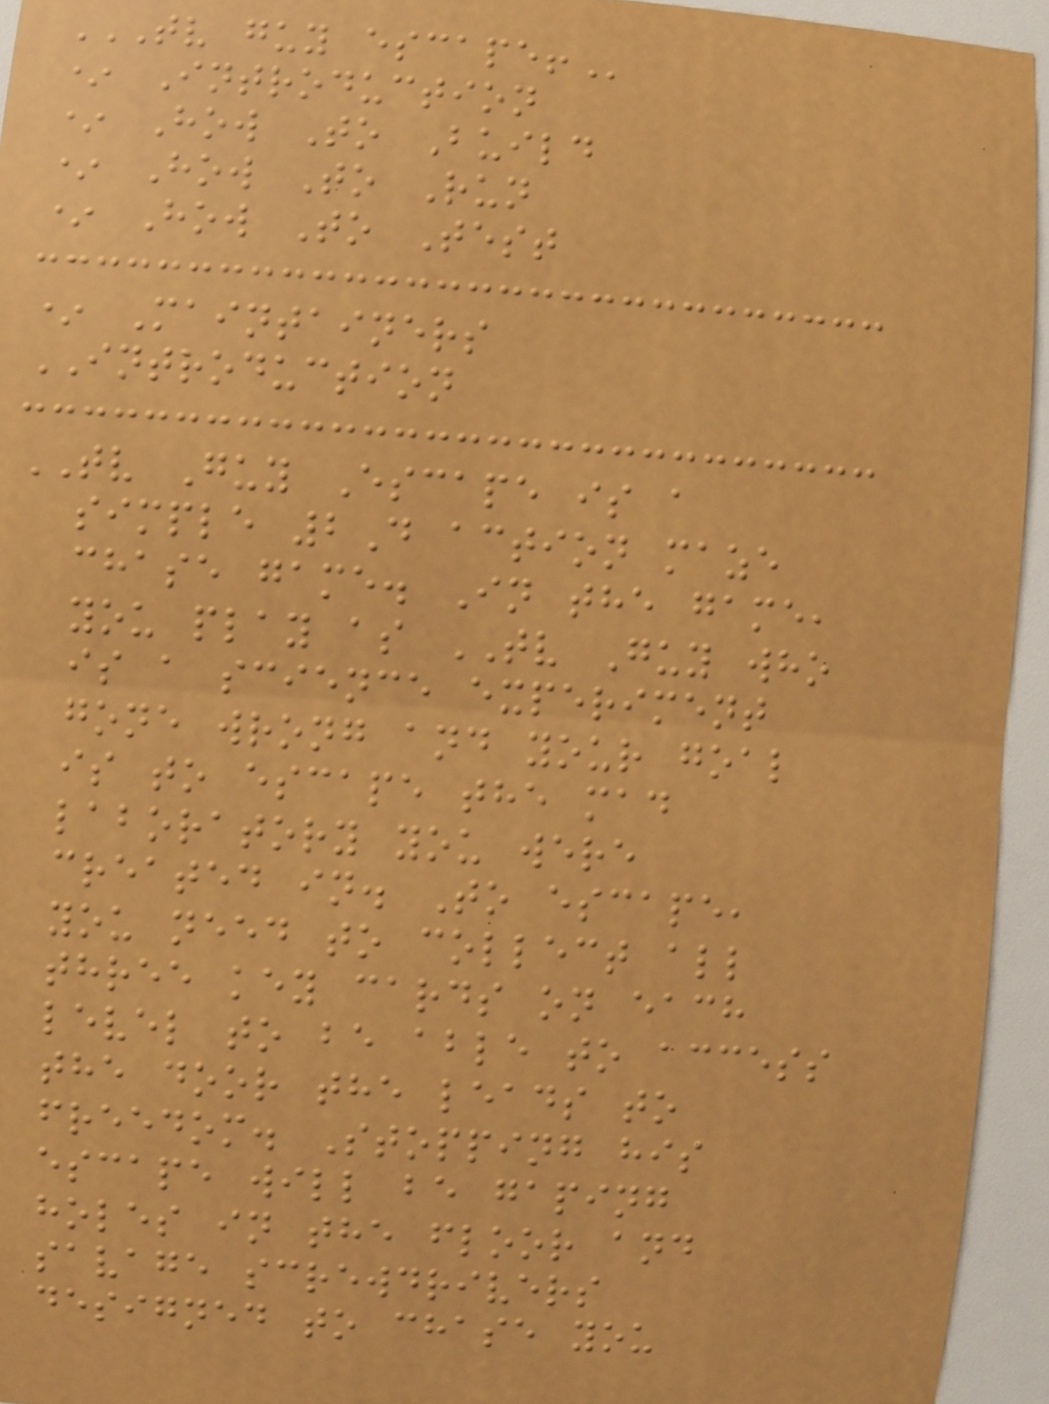TV GUY ESCAPE!
* Introduction
* How To Build
* How To Run
* How To Test
* Maintainers
INTRODUCTION
TV Guy Escape is a
simple 2D action maze
chase game. In the game,
you play as TV Guy who
is a science experiment
gone wrong and your goal
is to escape the mad
laboratory you were
created in. To escape,
you need to collect all
three key cards on each
level to be able to access
the door the leads to
freedom. Stopping his
escape will be gaping
holes in the floor and
savage screwdrivers
designed to chase you
